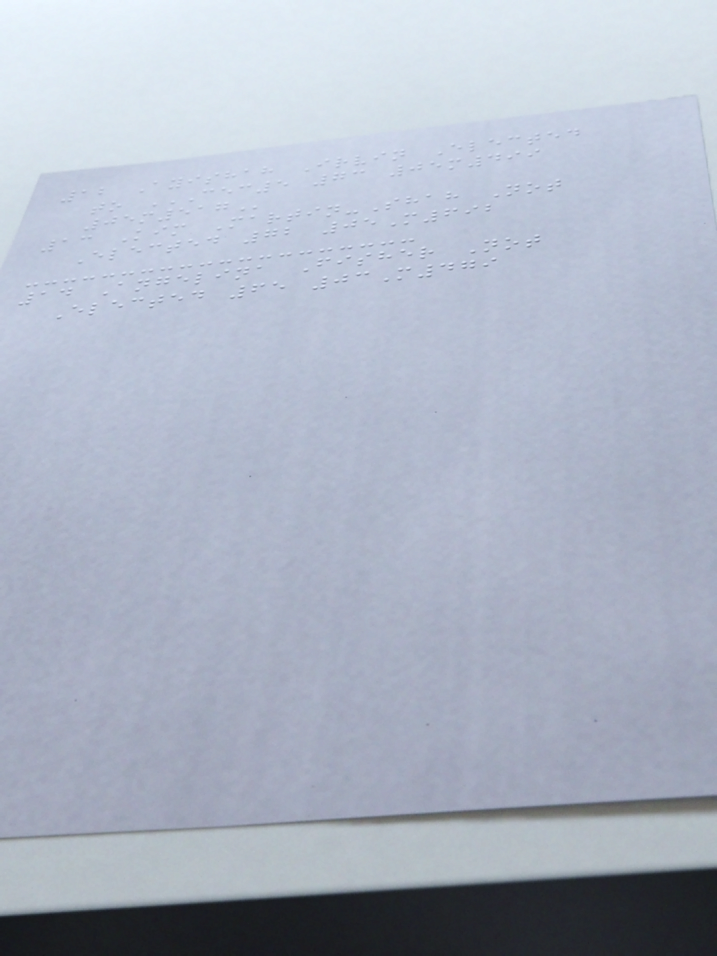12 Ayishah Irvin Elected
to CEC5 73 05M499
05M517
13 Kim Martin-Shah Not
Elected 72 05M692
14 Angelina Fisher Not
Elected 65 03M479
